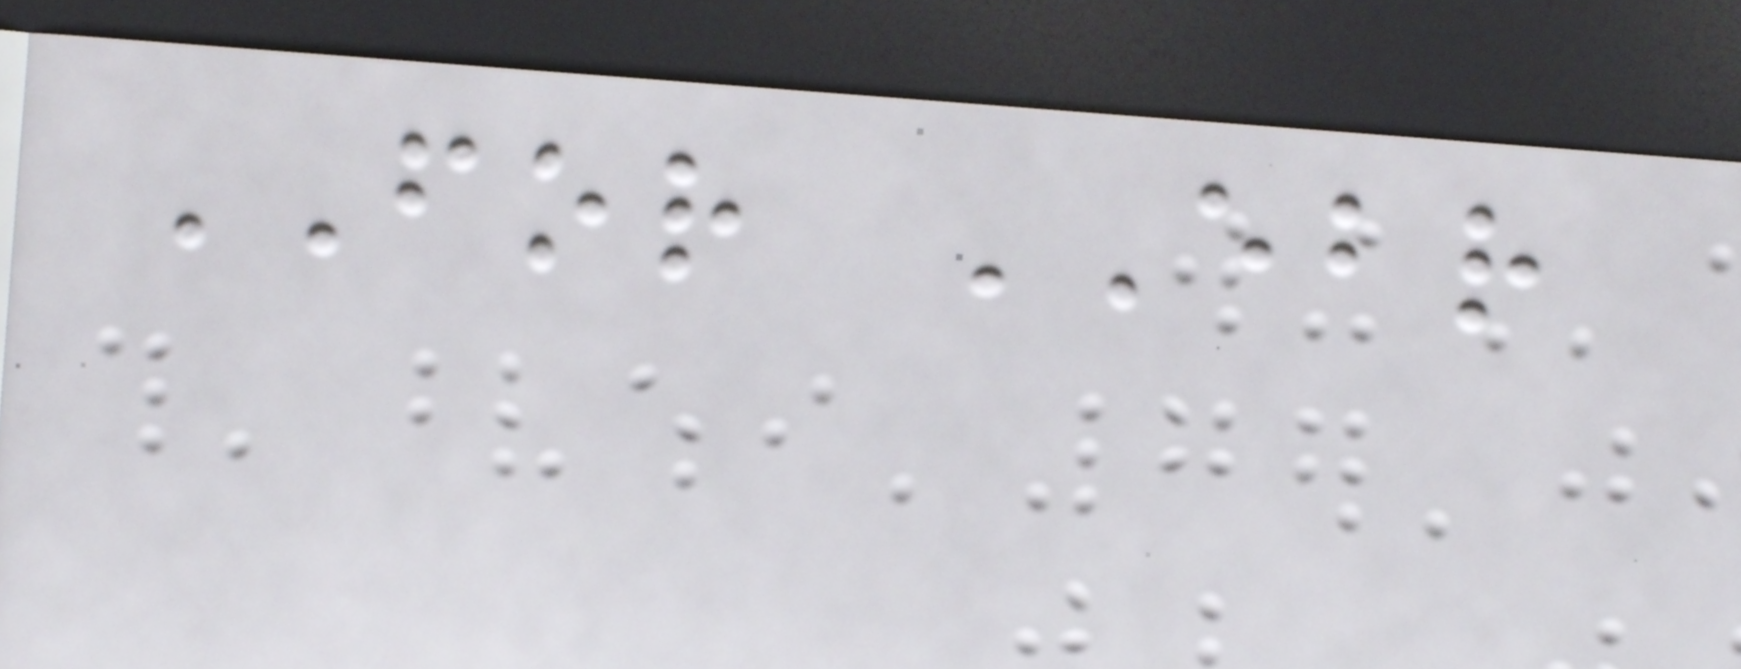FOR EBR
